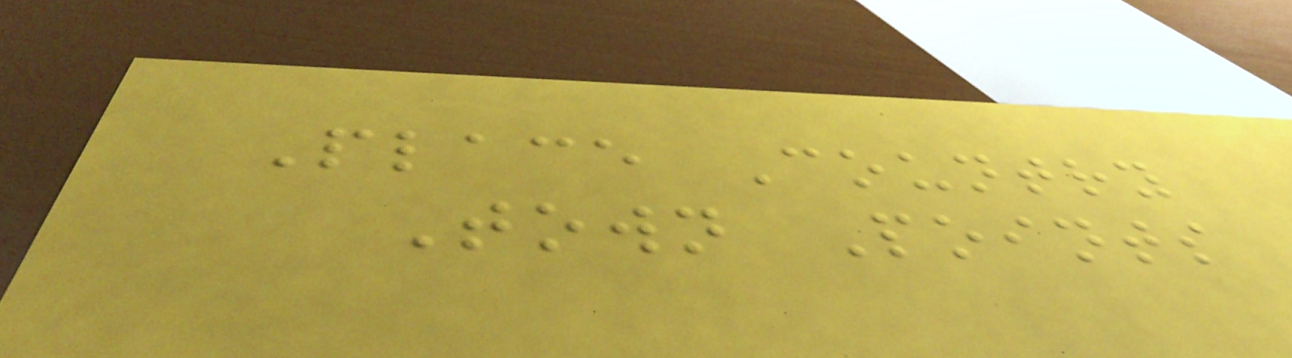Place Country
Town Points
